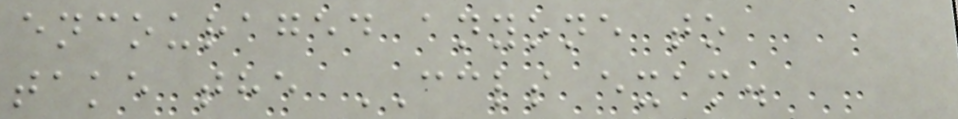encouraged anyone to
take the CCLS exam.
